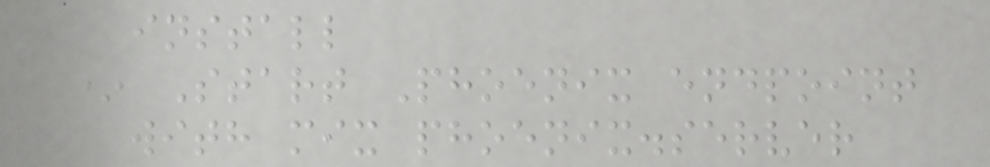install
* Start Phoenix endpoint
with mix phoenix.server
